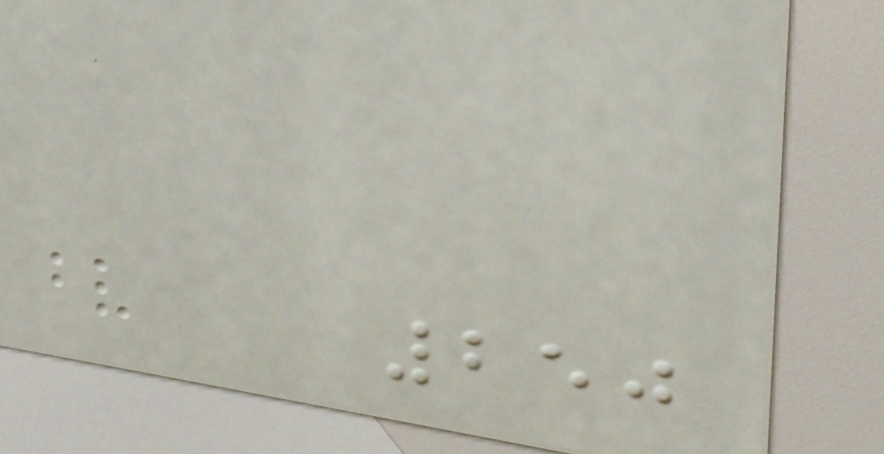250
